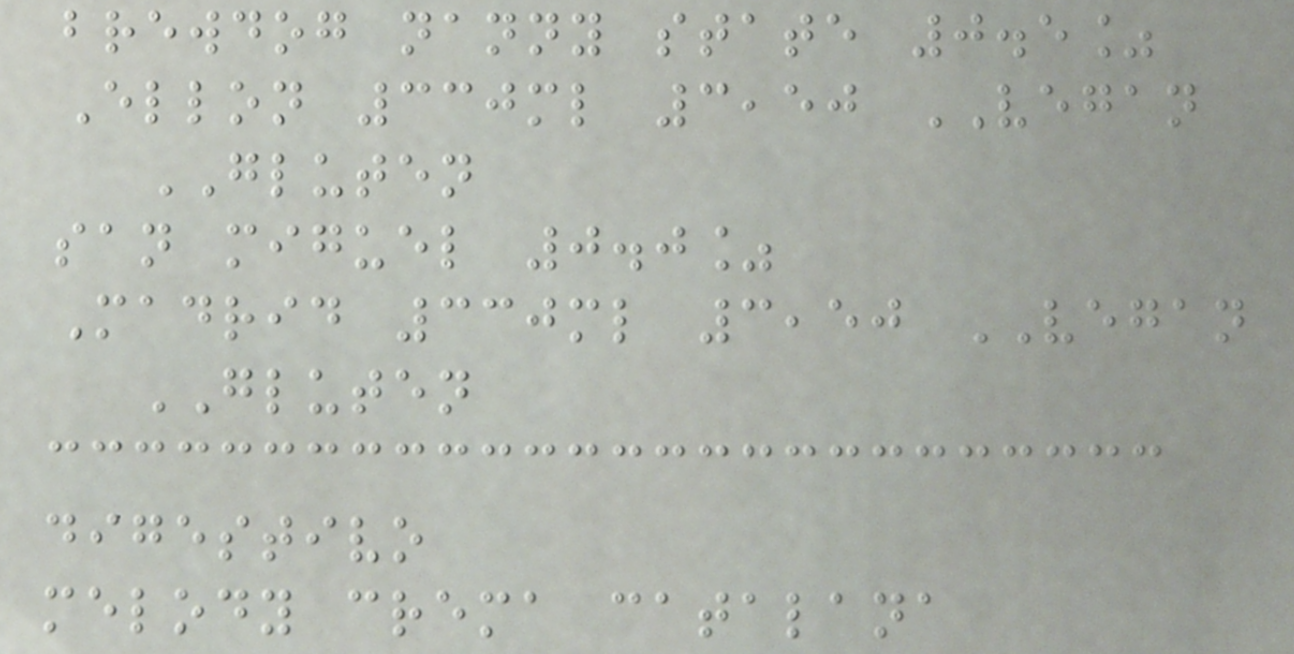brewdog nanny state 0.5%
Ellon 330ml 3,50 VEGAN
GLUTEN
san miguel 0.0%
Madrid 330ml 3,50 VEGAN
GLUTEN
digestivo
melody crema catalana
